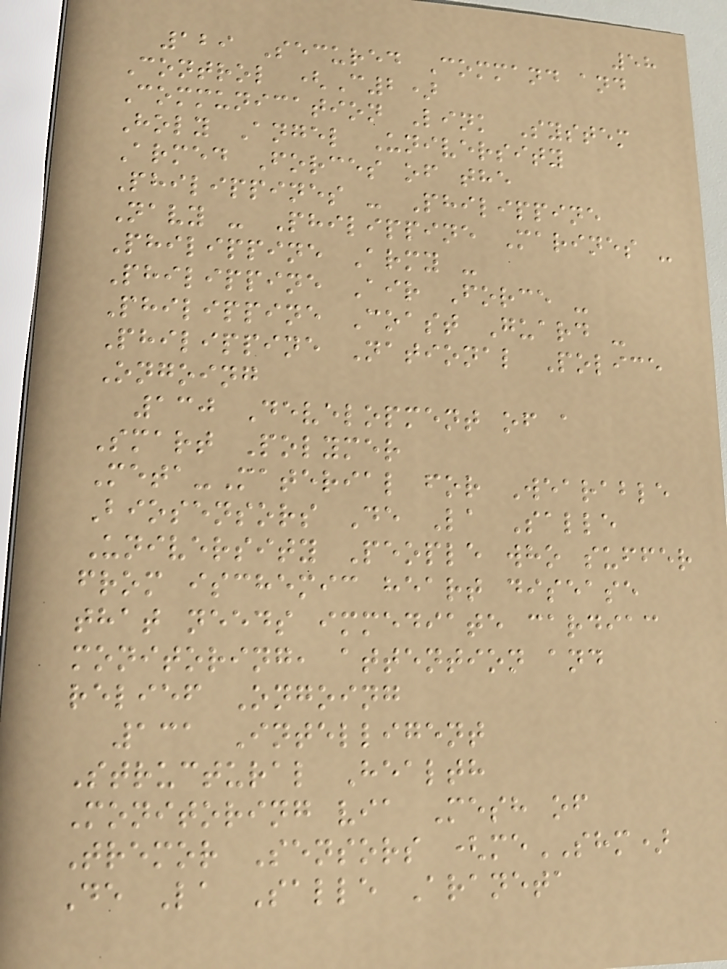58
129 Secured Command and
Control (C2)
Communication Link System
Holy Angel University
Armed Forces of the
Philippines - Philippine
Navy - Philippine Marines -
Philippine Army -
Philippine Air Force -
Philippine Coast Guard -
Philippine National Police
Ongoing
130 Development of a
Smart Polymer
Meta-Material for Wearable
Biosensors De La Salle
University People who suffer
from ischemic heart disease
that needs immediate cardiac
monitoring, attention and
relief Ongoing
131 Intelligent
Structural Health
Monitoring via Mesh of
Tremor Sensors (meSHM)
De La Salle Araneta
